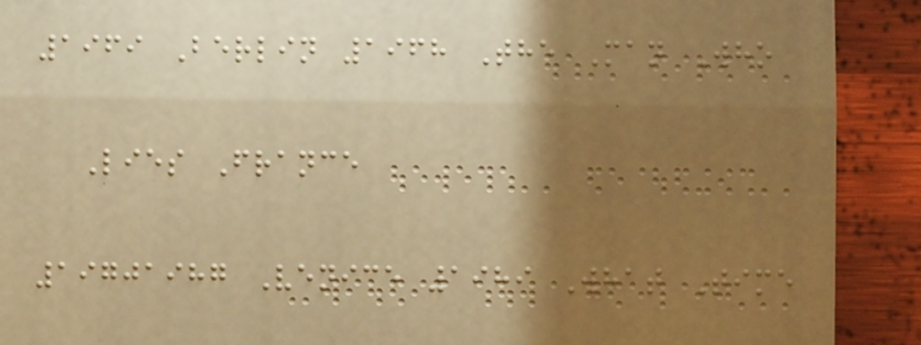1969 Berlin 1968 The Man Who
Lies France
19701987 Venice 1989 What Time
